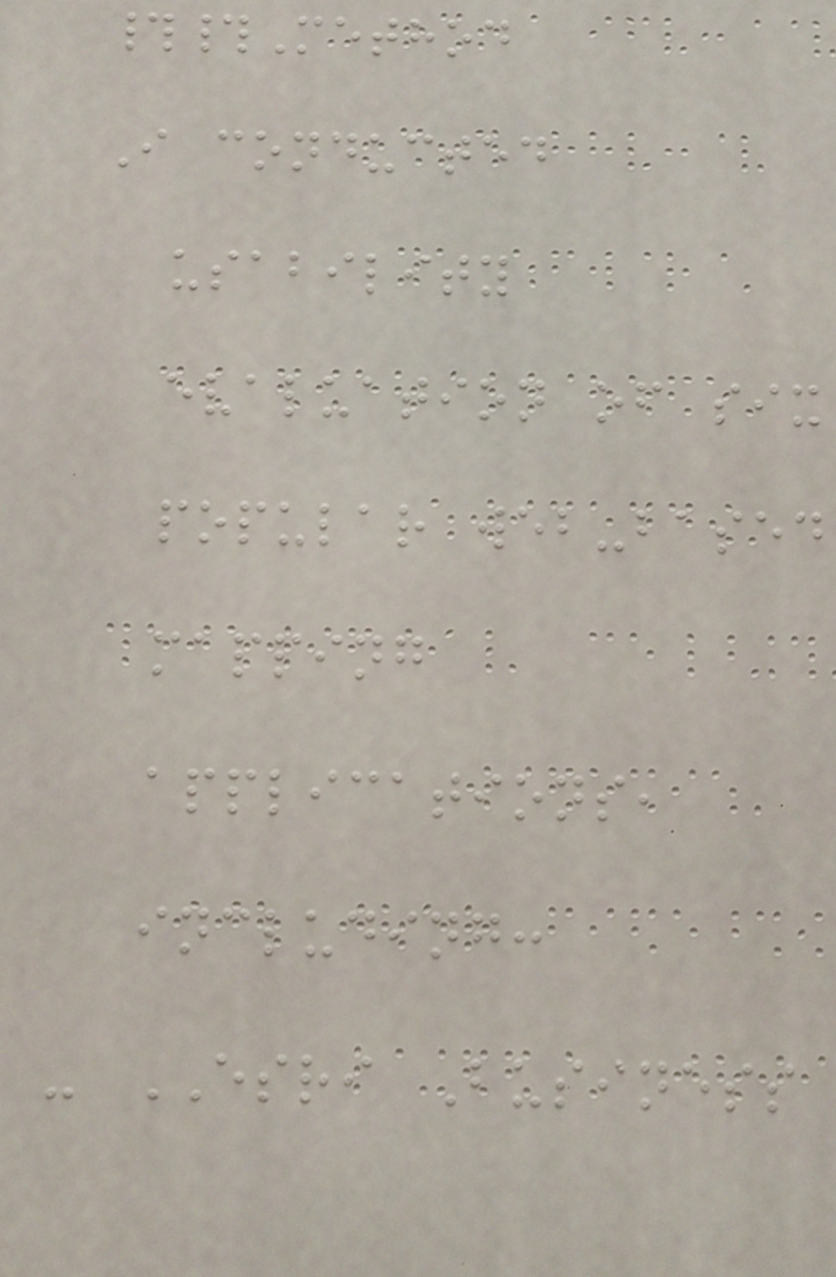##Method
I conducted
usability
evaluation of six
popular web-based
mapping
applications,
including:
- ESRI Business
